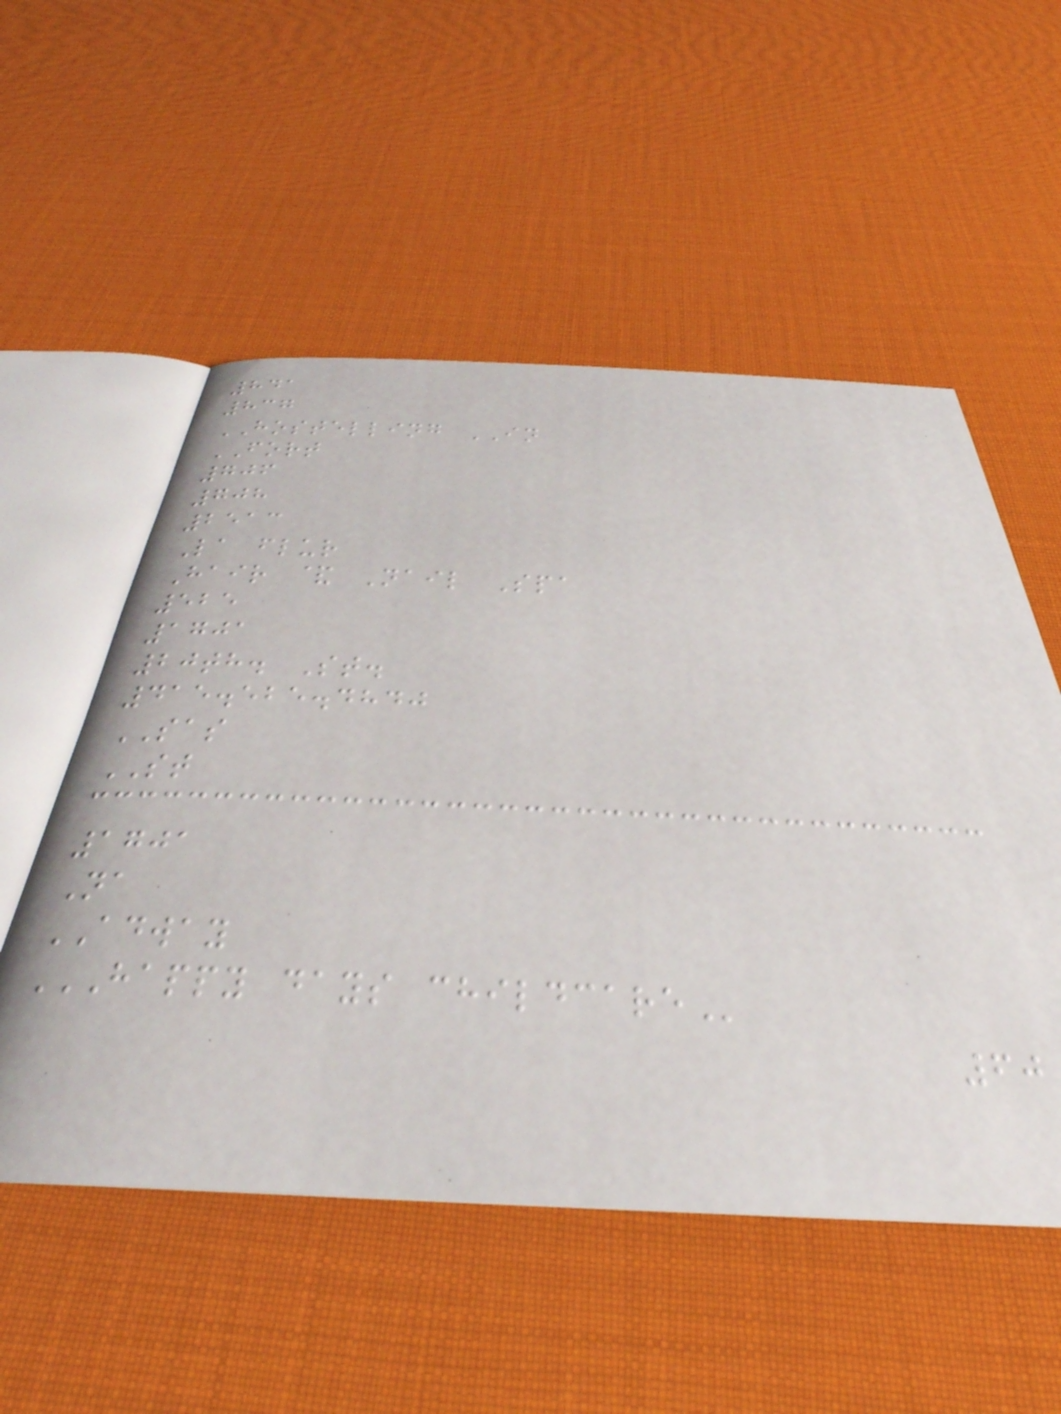841
837
HOSTELLING IN
FORT
706
708
2513
La flur
Hair & Nail Spa
525
1701
20th. St.
415.525.4840
SAS
ST
1701
Na
ADWAY
HAPPY DAYS CHILDCARE
60
